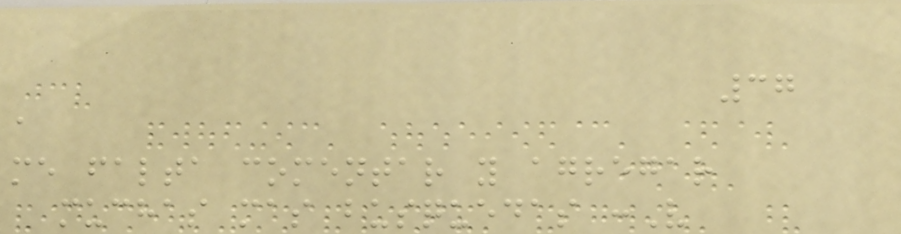37
a
me falta comentar y agregar
muchas mas busquedas :V
